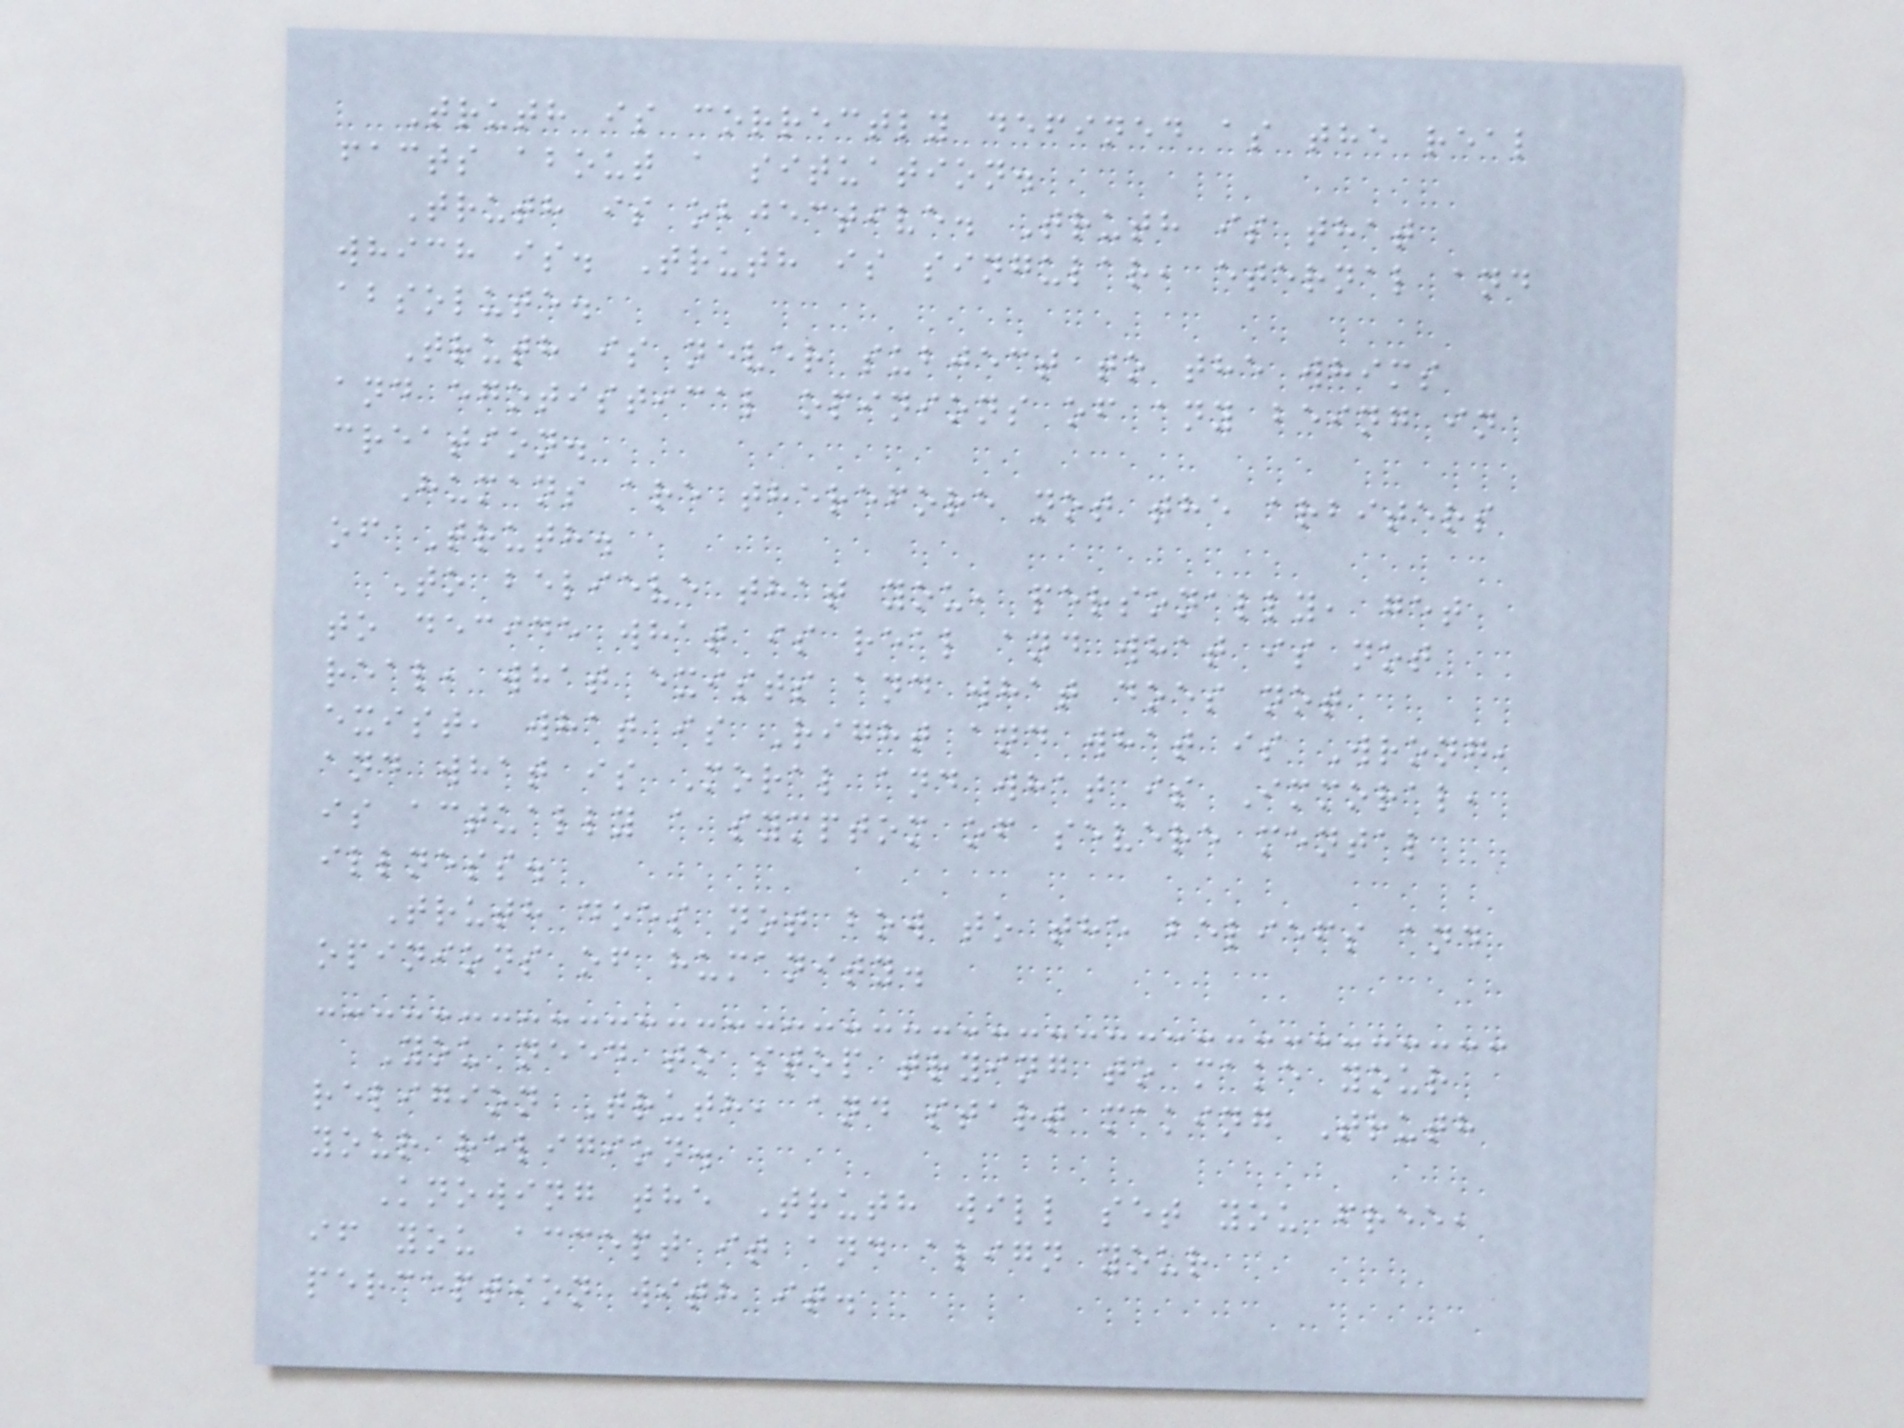Truth is correctly defined as the real
facts about a situation.
Truth is objective. Truth is that
which is. Truth is singular, eternal and
absolute.
Truth is never subject to the whims
and egotistical opinions of any being in
creation.
Humans are therefore not the arbiters
of Truth.
To believe that you, personally, get
to decide what is real and what is not
real, what exists and what does not
exist, what is Right and what is Wrong,
and what is Moral and what is Immoral,
is actually a symptom of severe mental
illness.
Truth does not bow to the beliefs and
opinions of humanity.
You need to stop trying to make your
religion Truth, and start making Truth
your religion.
Knowing the Truth will set you free,
if you accept it and align your
perception with it.
